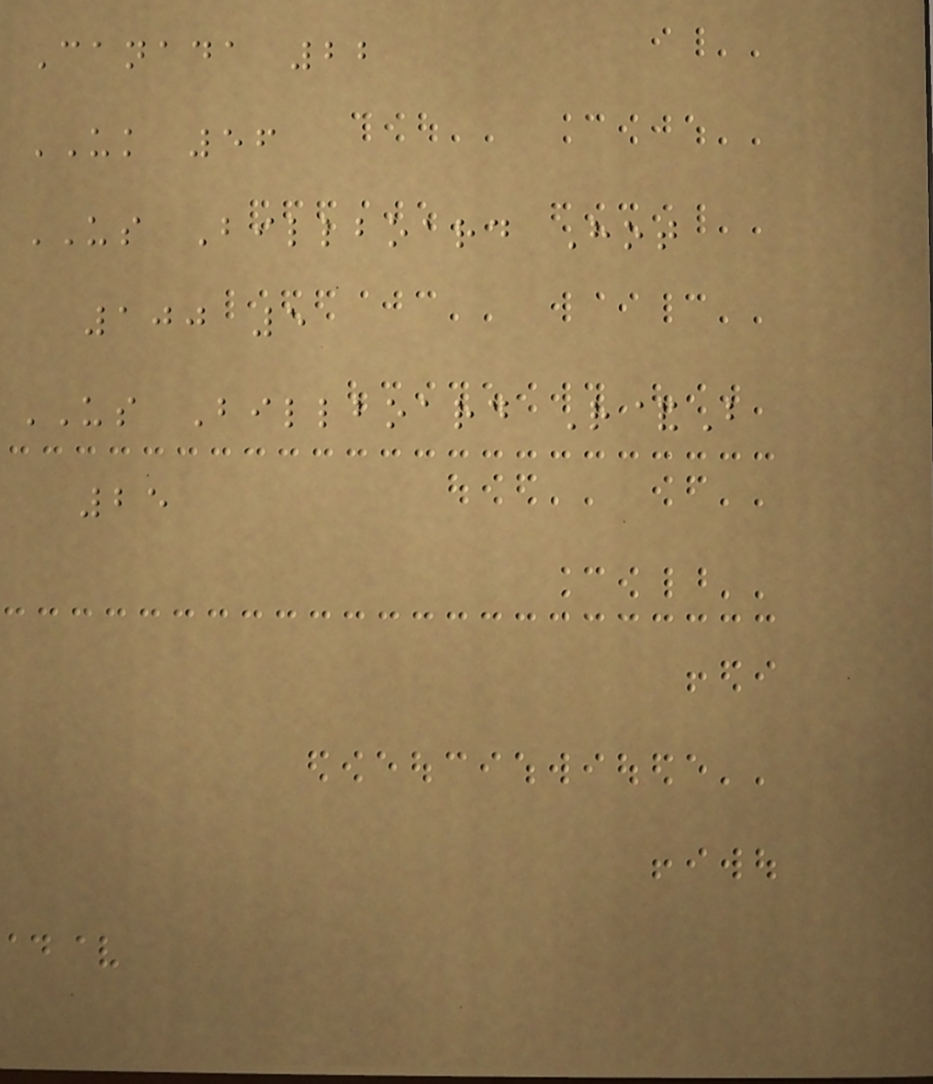Canada 22
UK 56
US Billboard Hot
100 5
US Billboard R&B
25
